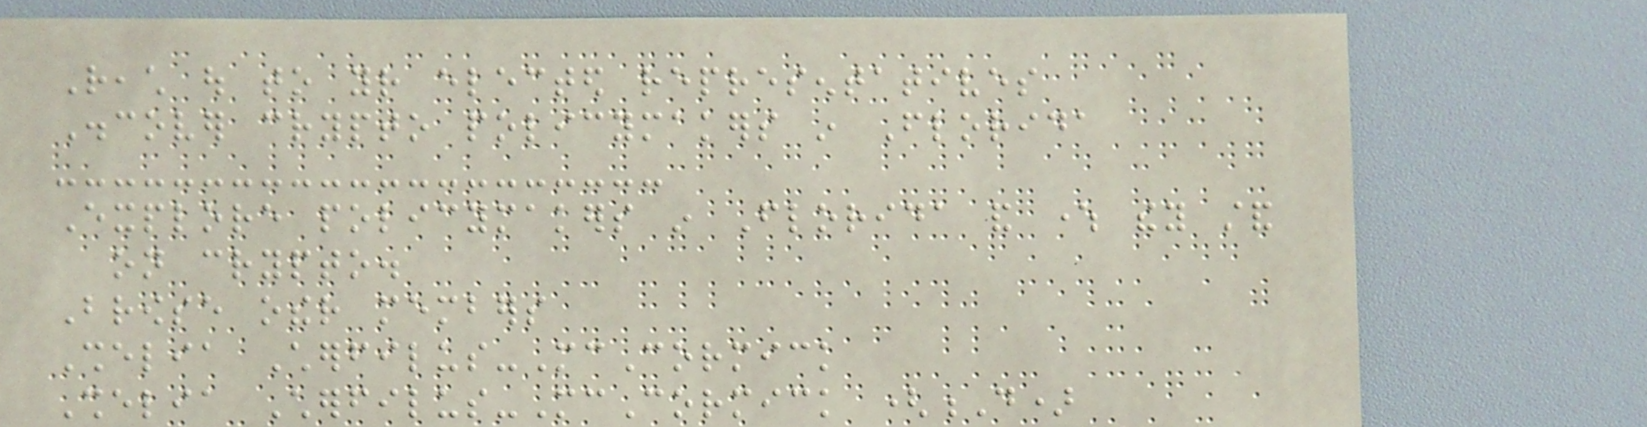Reach out to your elected representatives
Discover crypto policymakers in Florida
Explore policymakers in Florida and where they stand
on crypto.
Browse other members
Shelia Cherfilus-McCormick
Shelia Cherfilus-McCormick (D)
